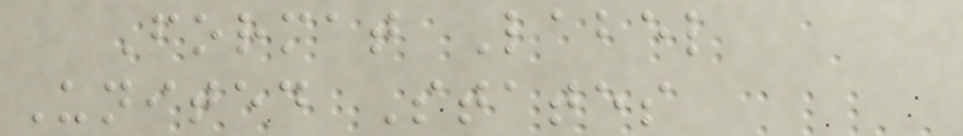Format Label
United States
